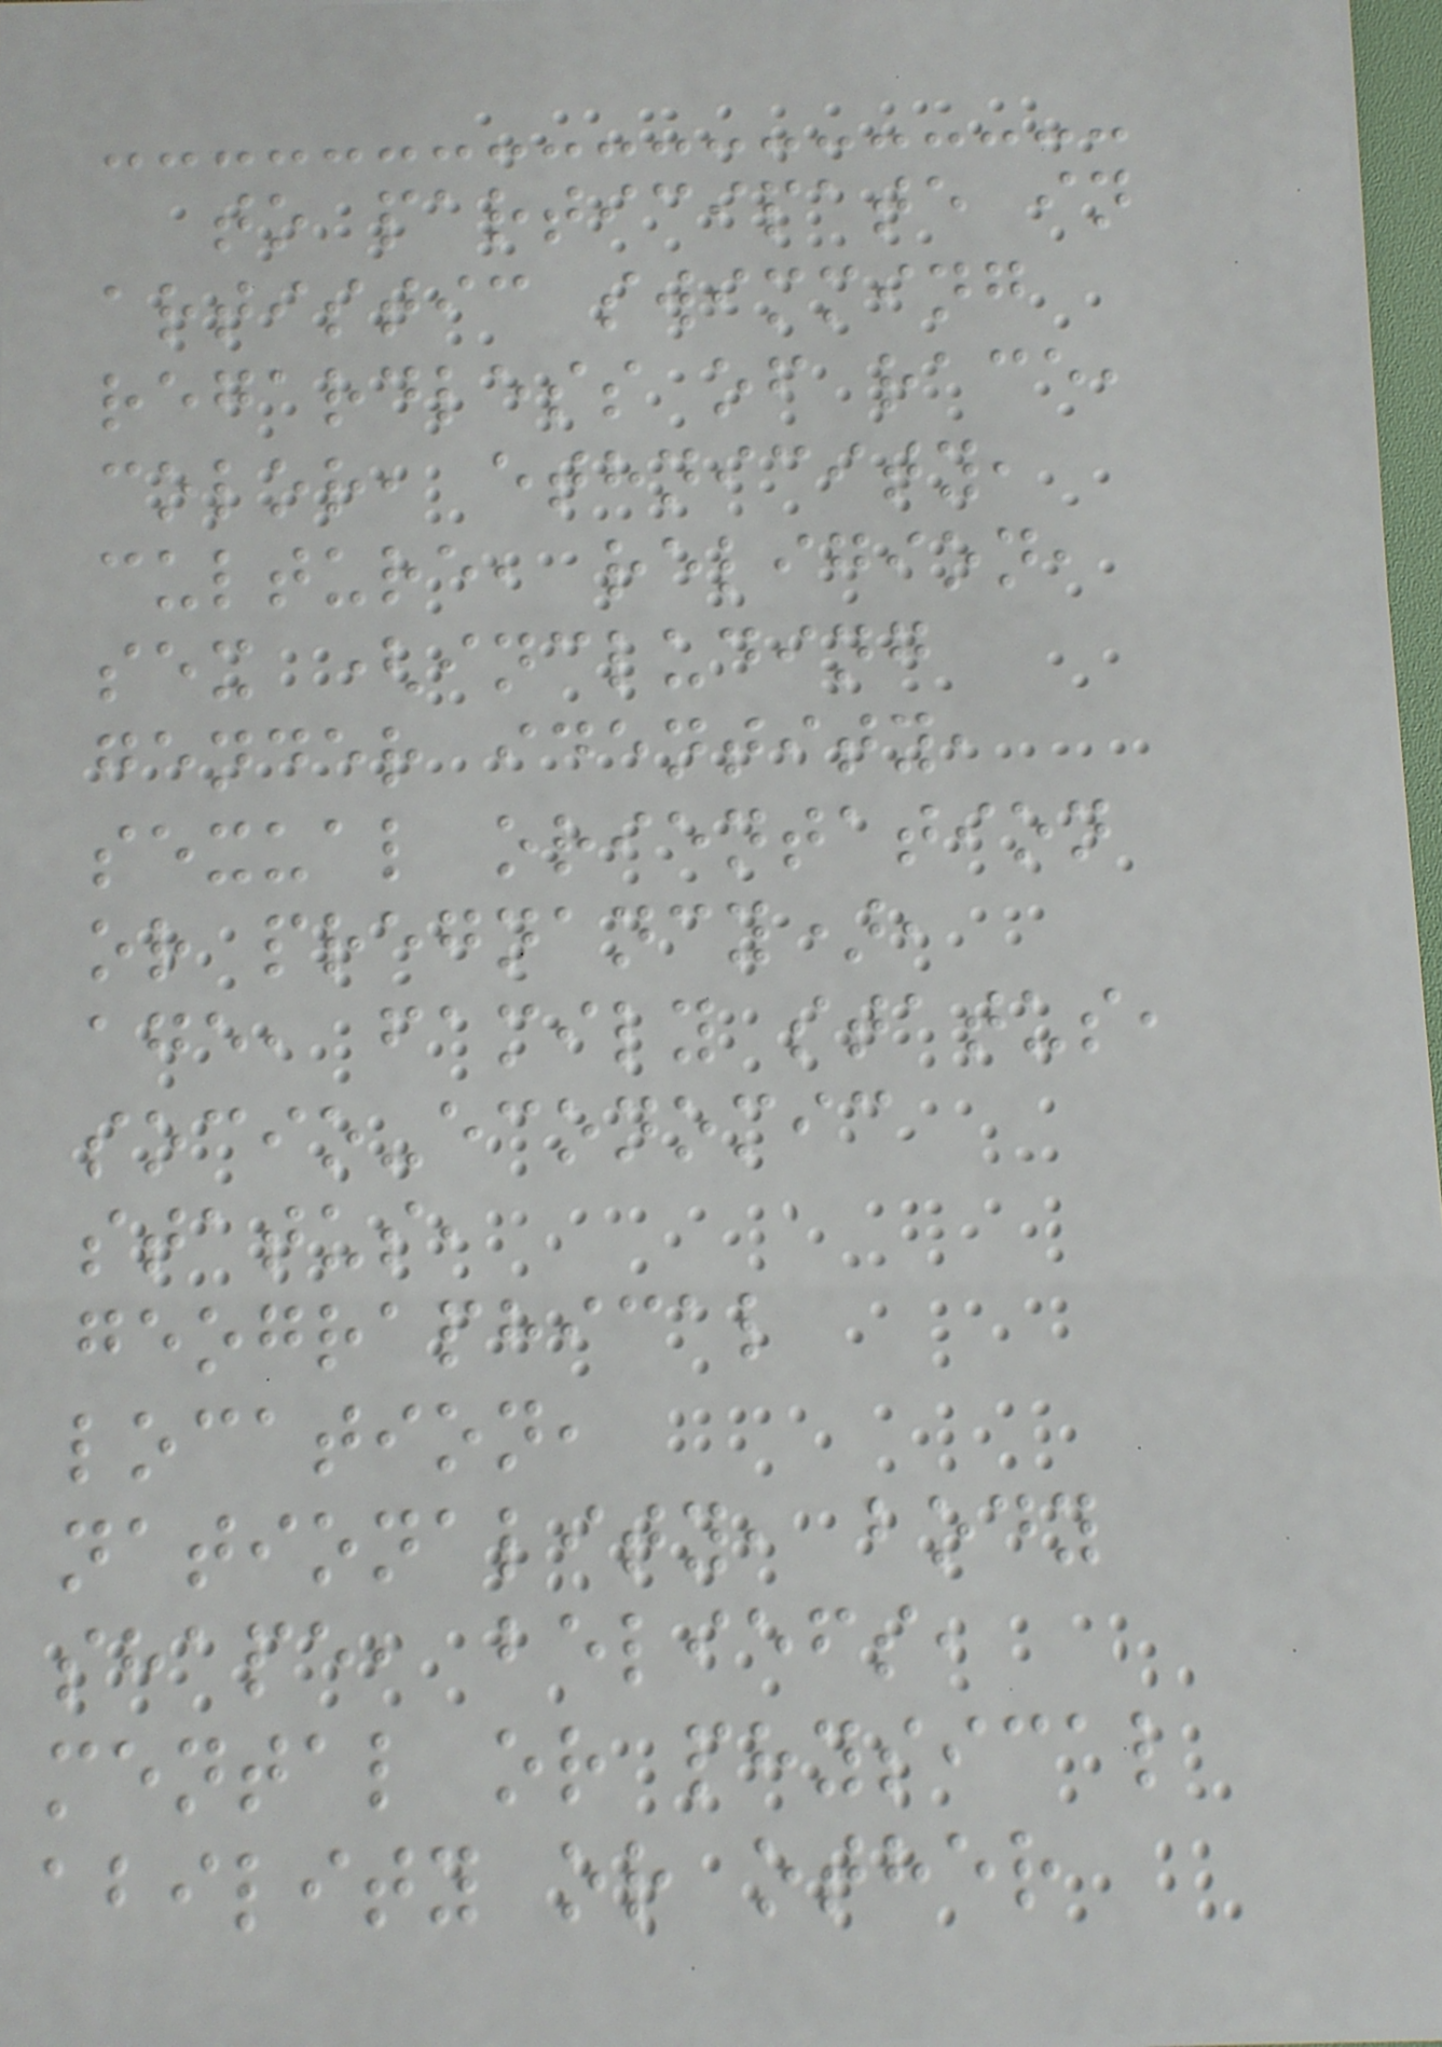to participate in
artistic swimming
regardless of race,
color, ethnicity,
culture, religion,
sex (including
gender identity,
sexual orientation
or pregnancy),
age, family status,
socio-economic
status,
geographical
location,
nationality, body
shape, beliefs,
mental or physical
ability or other
